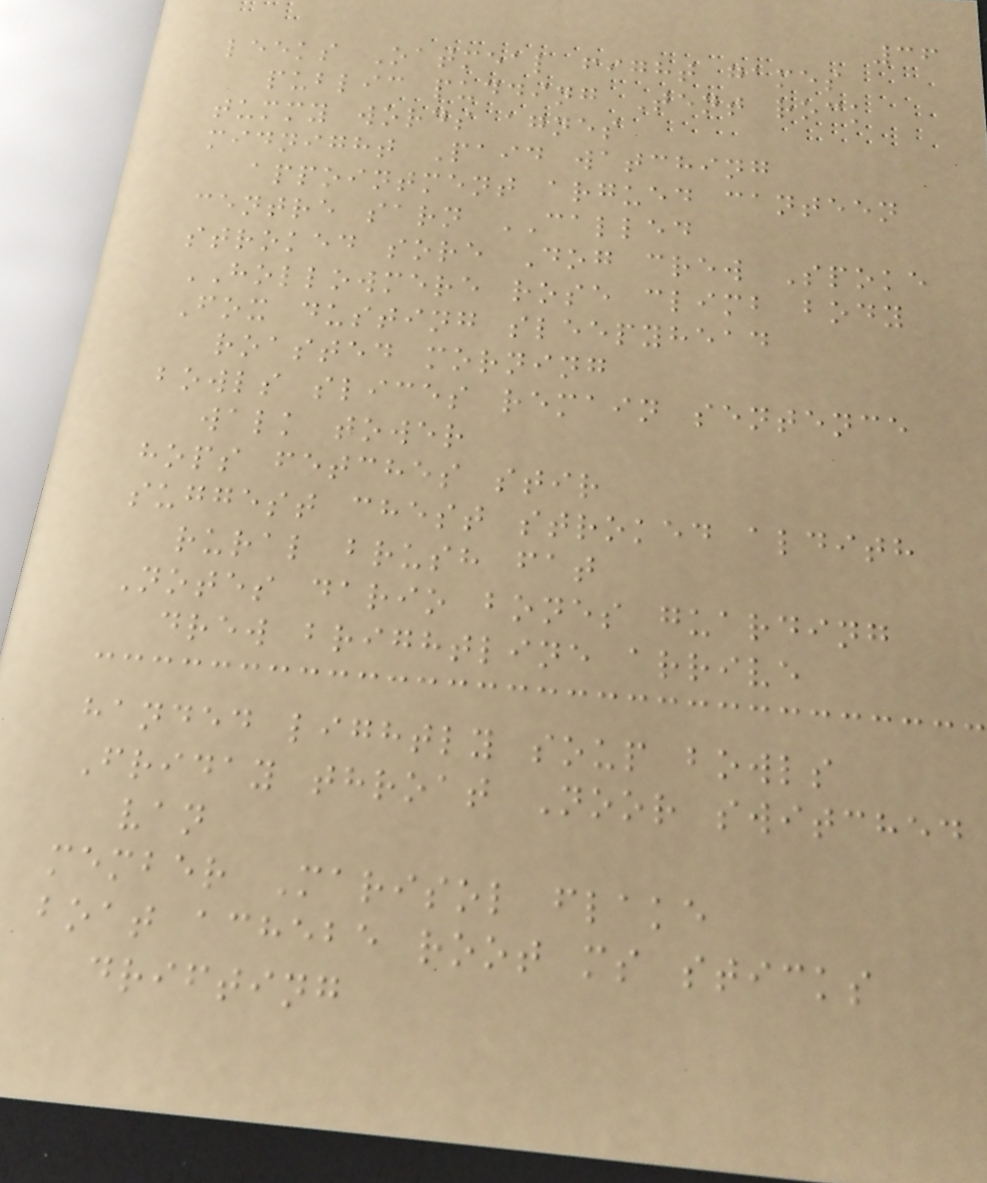36
leeks Oatmeal fight games
public pudding Tent rock
tummy words agnes
midnight Paid watching
appointment argued canteen
centre sarn CALLED
stroked sore Dog crew Spoke
HOLLOWMERE rose climb body
Fox dusting sleepyhead
roasted morning
bowls slices remain sentence
walk tower
hops fetches stir
suggest chest stroked aldith
rural brush fat
Notes dario bones guarding
drew brightline arrive
handed lightly soup bowls
Friday throat Noor switched
van
member Marisol flake
boat achebe root ms sticks
drifting
